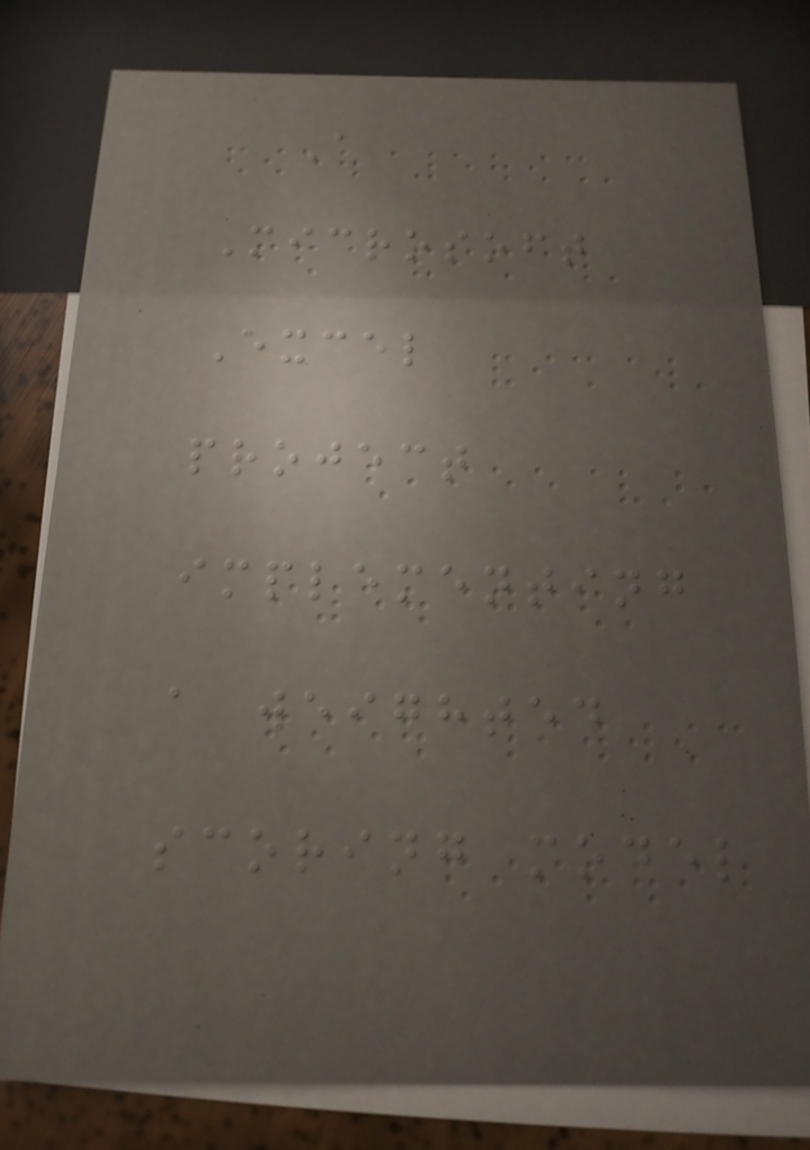A
Microsoft
Excel
project
implementing
a weighted
scoring model
